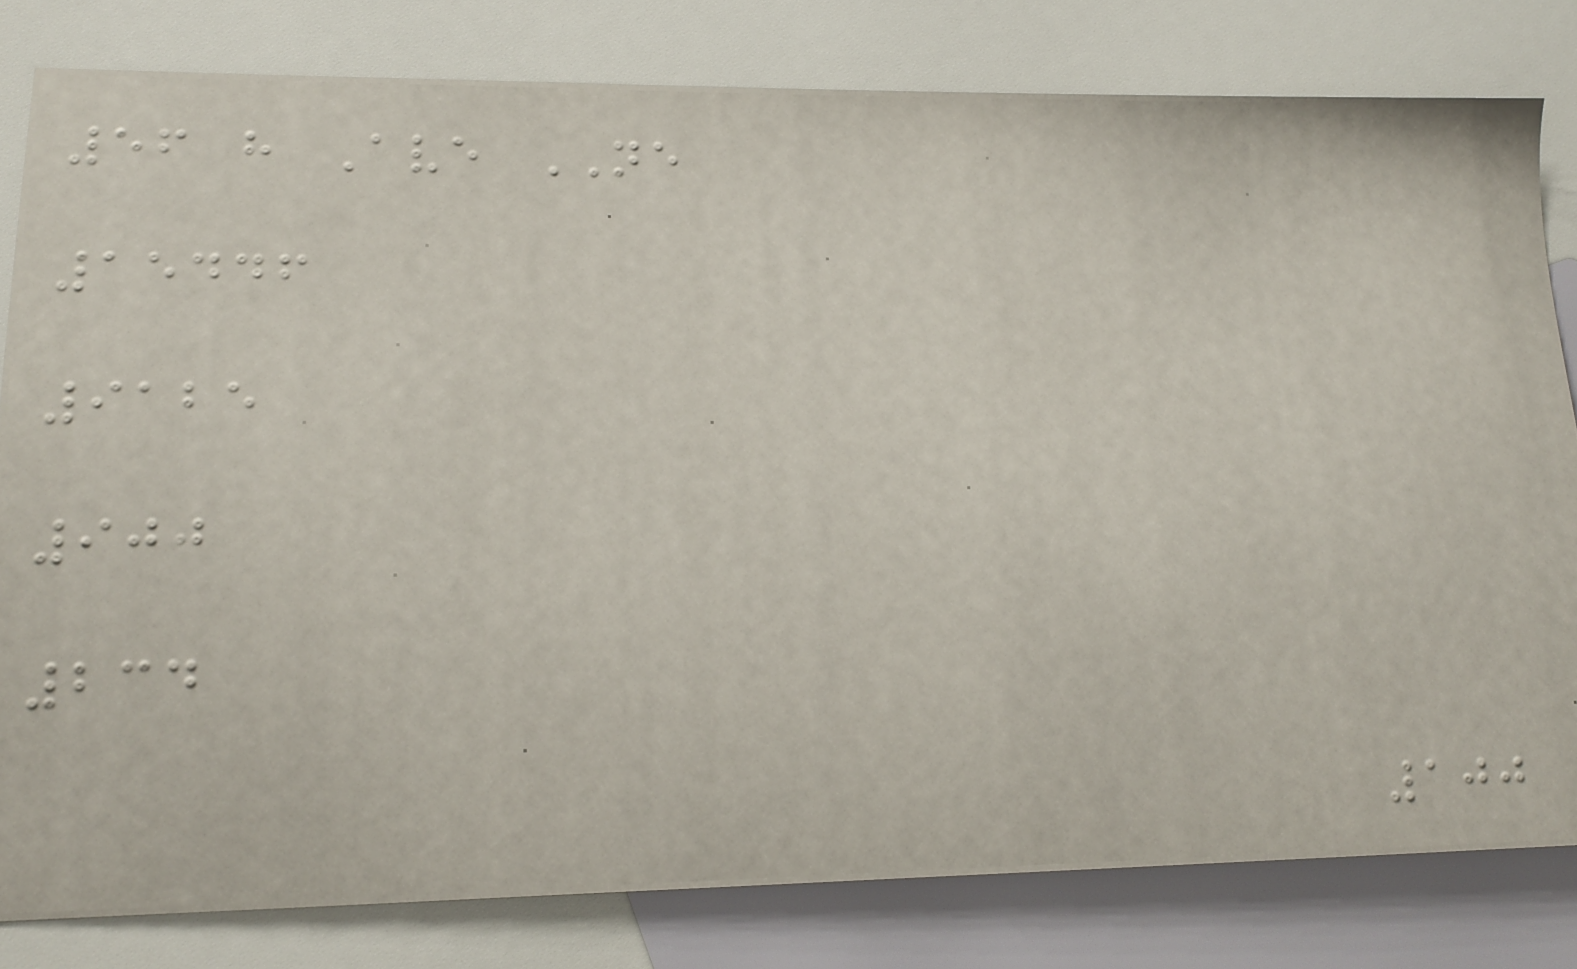56 h Ave NE
15446
9125
900
234
100
